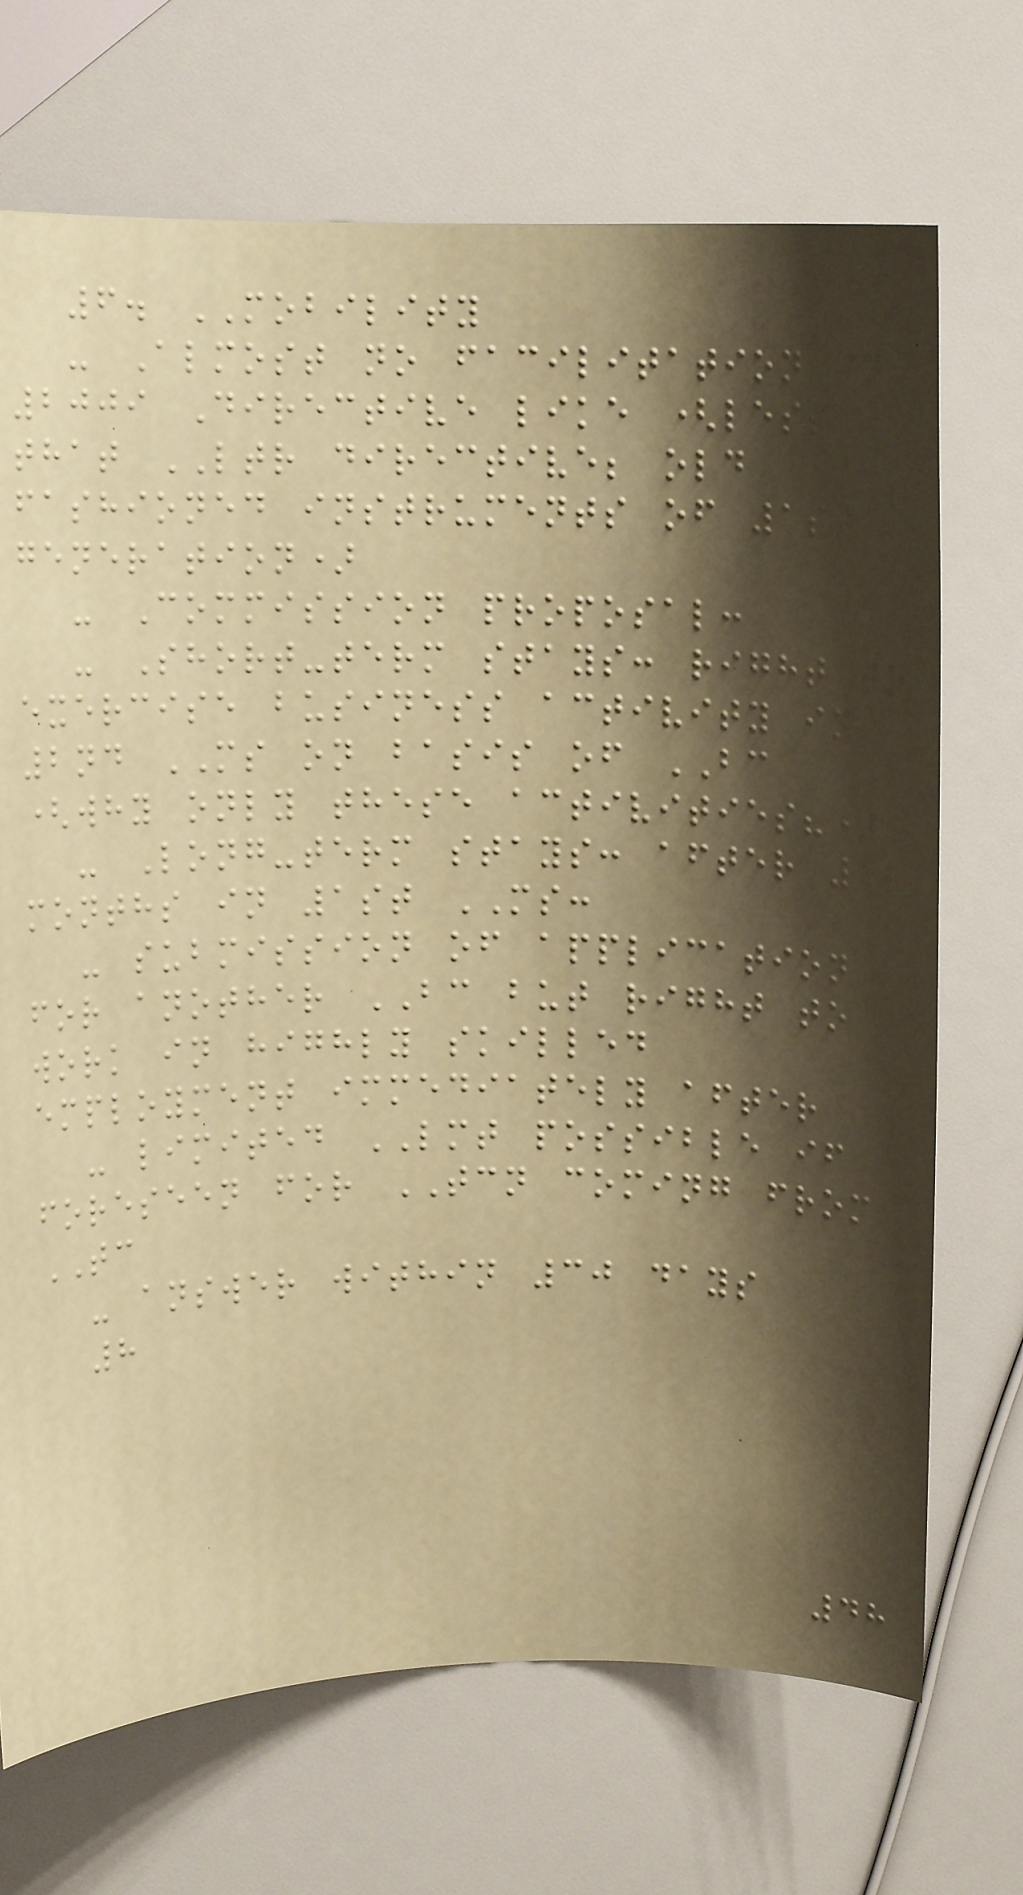6. MOBILITY
- Almost no facilitation in
2009 Directive like (less
that LTR directive; old
fashioned instruments of 1st
generation)
- Commission proposal:
- Short-term stays: right to
exercise business activity in
2nd MS on basis of BC
(why only these activities?)
- Long-term stays: after 12
months in 1st MS:
- submission of application
for another BC but right to
work in highly skilled
employment immediately after
- limited LMT possible if
foreseen for TCN coming from
TC
- answer within 30 days
8
48
